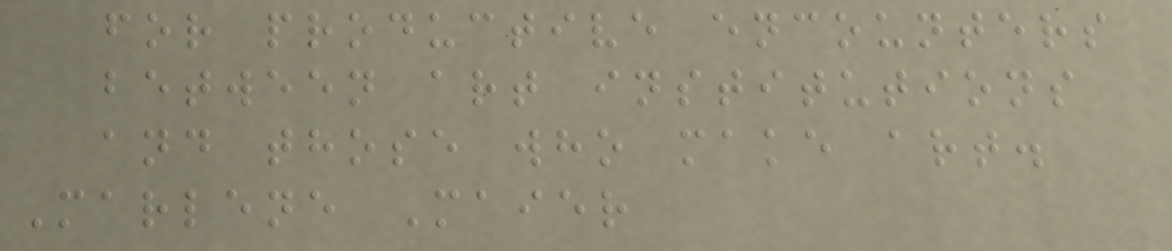for productive encounters
between art institutions
and those who make art.
Marlene Maier
